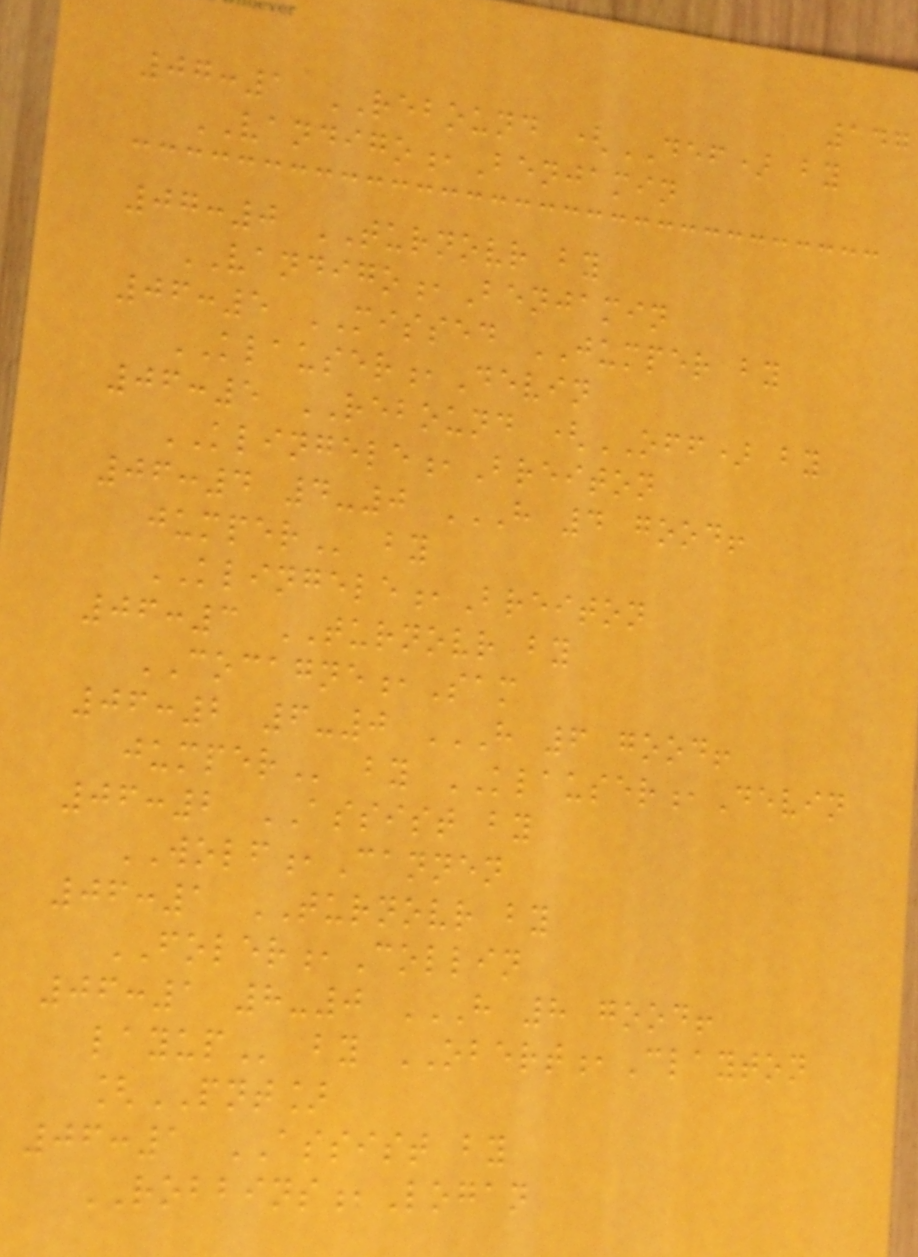147
07:1 REBOUND (DEF) by
VANDIGO,Benjamin
07:0 TURNOVR by
VANDIGO,Benjamin
06:5 MISSED JUMPER by
KLAUSER,Devin
06:5 REBOUND (OFF) by
KLINGELE,Breiton
06:4 4-0 H 4 GOOD!
JUMPER by
KLINGELE,Breiton
06:3 TURNOVR by
COCAGNE,Sam
06:2 6-0 H 6 GOOD!
JUMPER by KLAUSER,Devin
06:2 ASSIST by
WOLF,Cannen
06:1 TURNOVR by
FOLER,Collin
06:1 8-0 H 8 GOOD!
LAYUP by OBERT,Clayton
[PNT]
06:1 ASSIST by
ROBBINS,Logan
